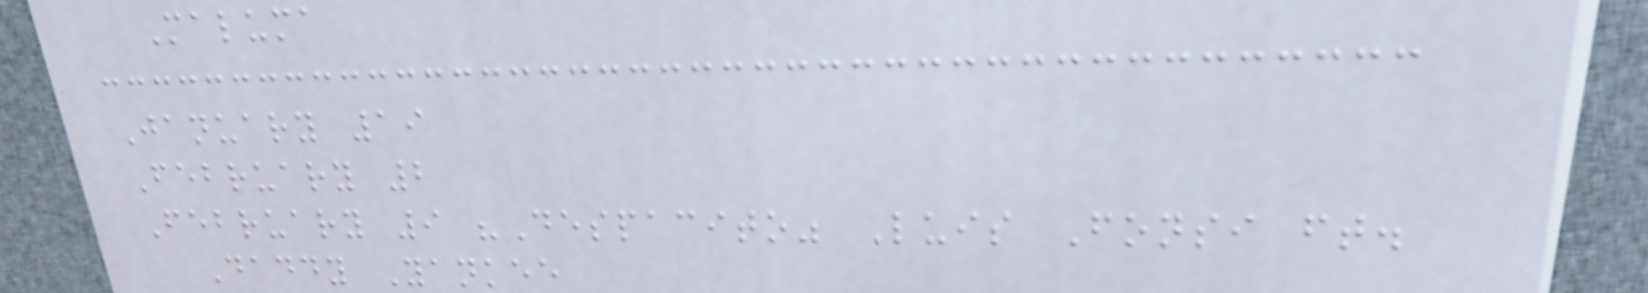Maluma
January 19
February 2
February 9 "Despacito" Luis Fonsi ft.
Daddy Yankee
